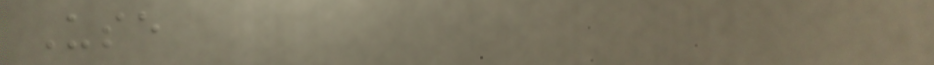Use
